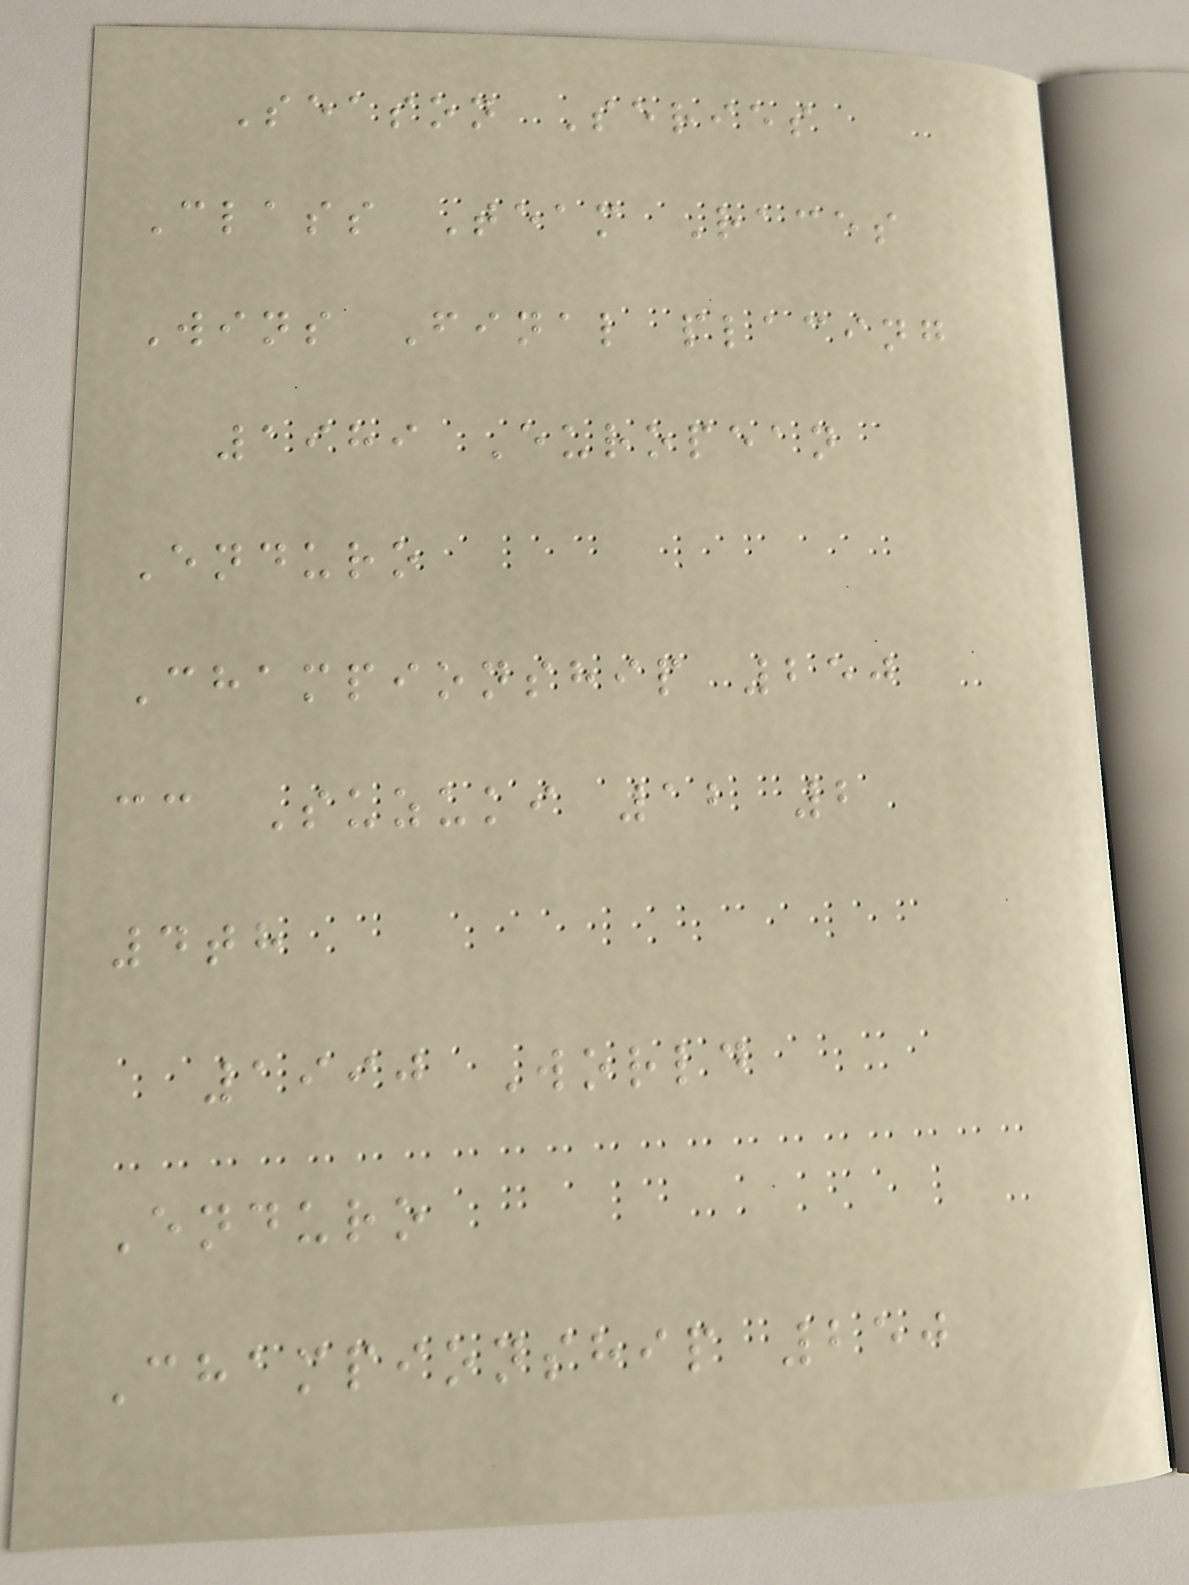Season Series
Class Team Races
Wins Final placing
1989 European
Enduro
Championship 250
cc Suzuki 12 2
4th
1990 World
Enduro
Championship 250
